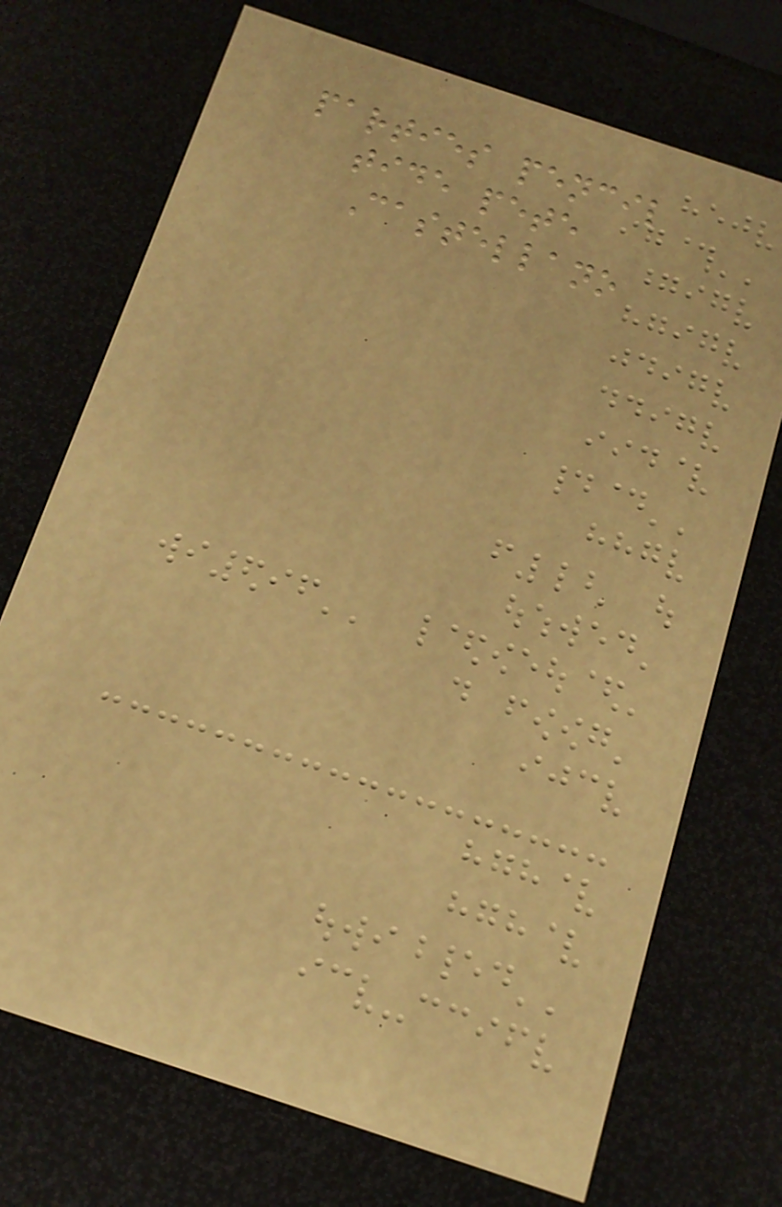parties pencil
tide pete
Castellano
